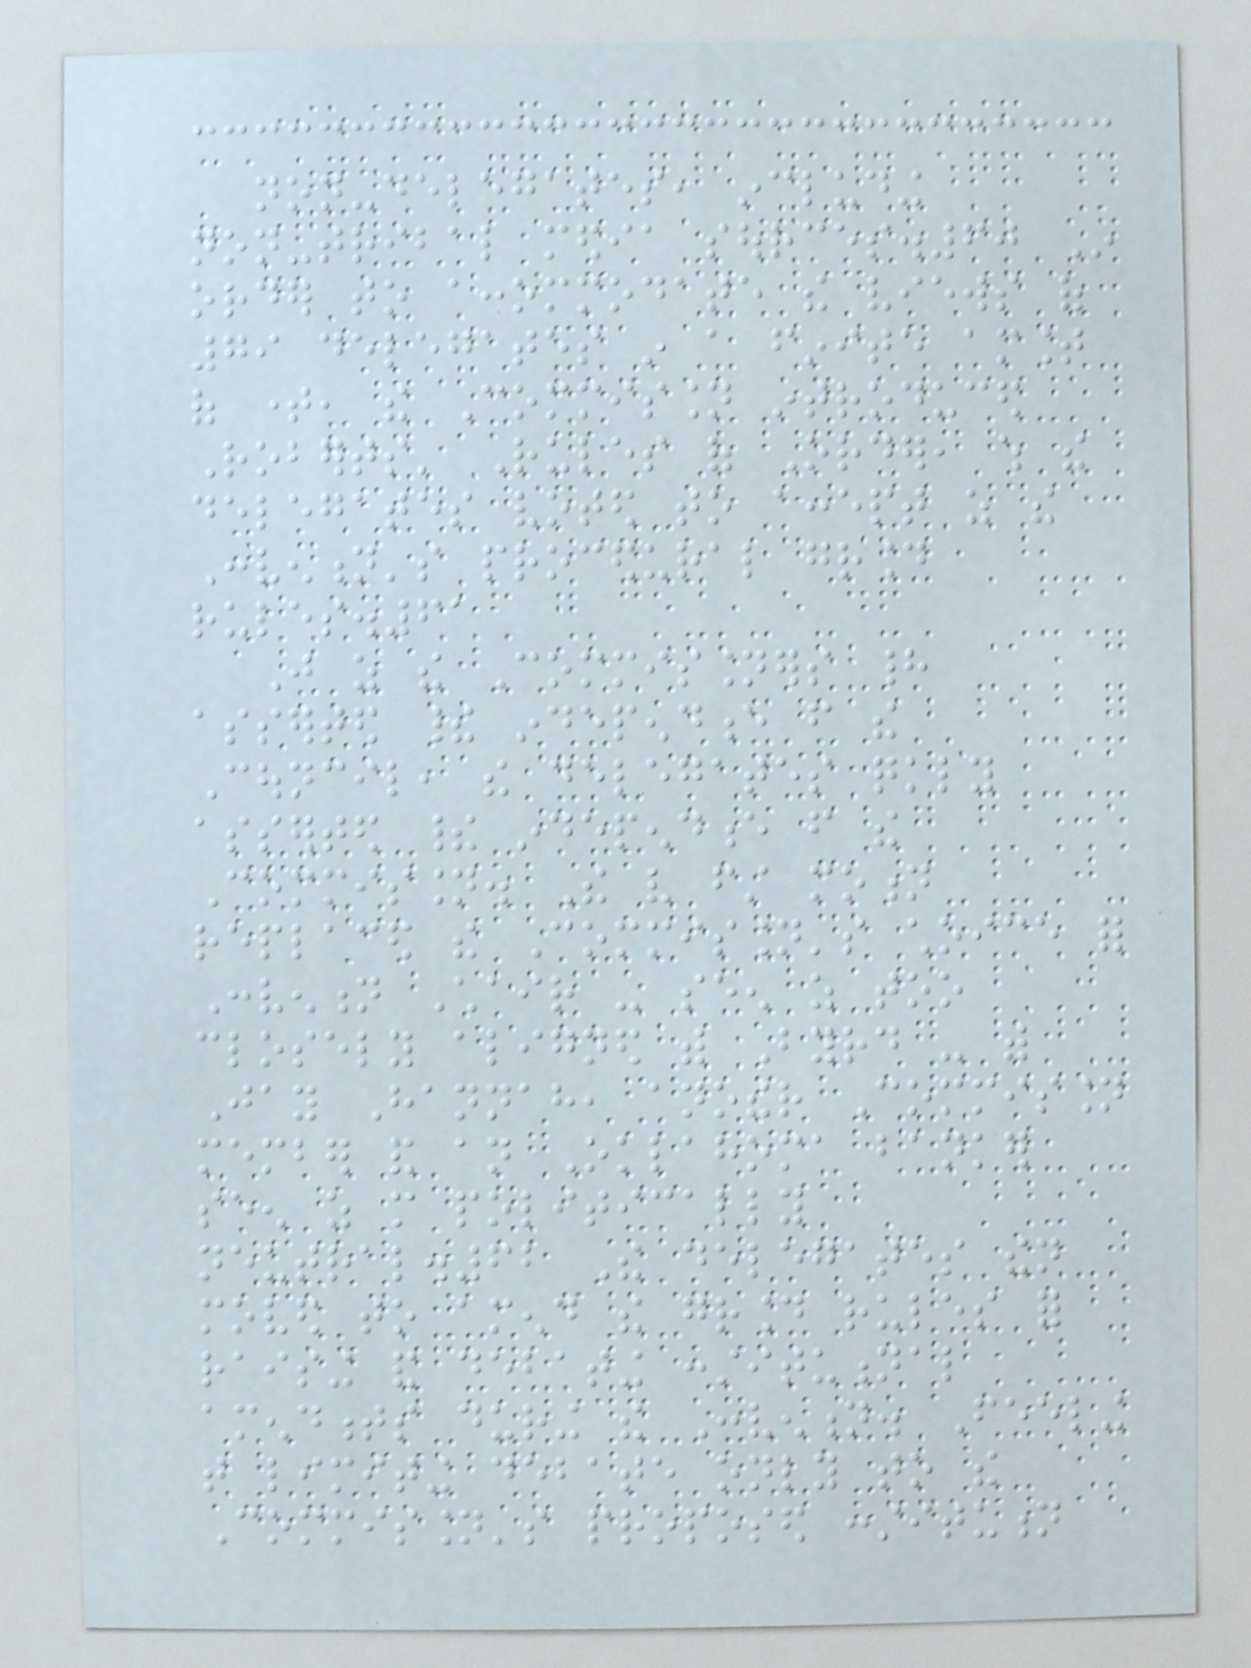non-delegates, including
non-tribal media sources.60 In
order to accommodate the views of
79 delegates in a finite amount
of time, the Commission introduced
Roberts' Rules of Order, which the
delegates voted to accept as the
Convention's procedural ground
rules.61
Just as the Commissioners had
asserted their independence from the
Council, the delegates quickly
asserted their independence from the
Commission. The very first motion
replaced the Commission's choice for
Convention Chair - seen as too
closely aligned with Byrd - with
Jay Hannah, another Commission
member and an Oklahoma banker
seen as more politically
neutral.62 The delegates then
moved to amend the ground rules for
raising and debating constitutional
amendments during the Convention. Feeling
that limiting debate only to the
Commission's proposed constitution
